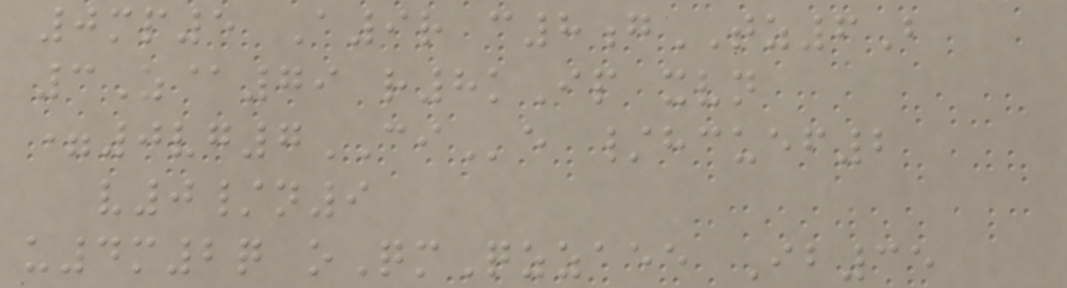0mp5 A9r c8gTZ6B
3Z@79 r8kIp xvn
=0vg7CIe /hcuef2
v0/n9
u4m2q oQmQzzaee Ib35
